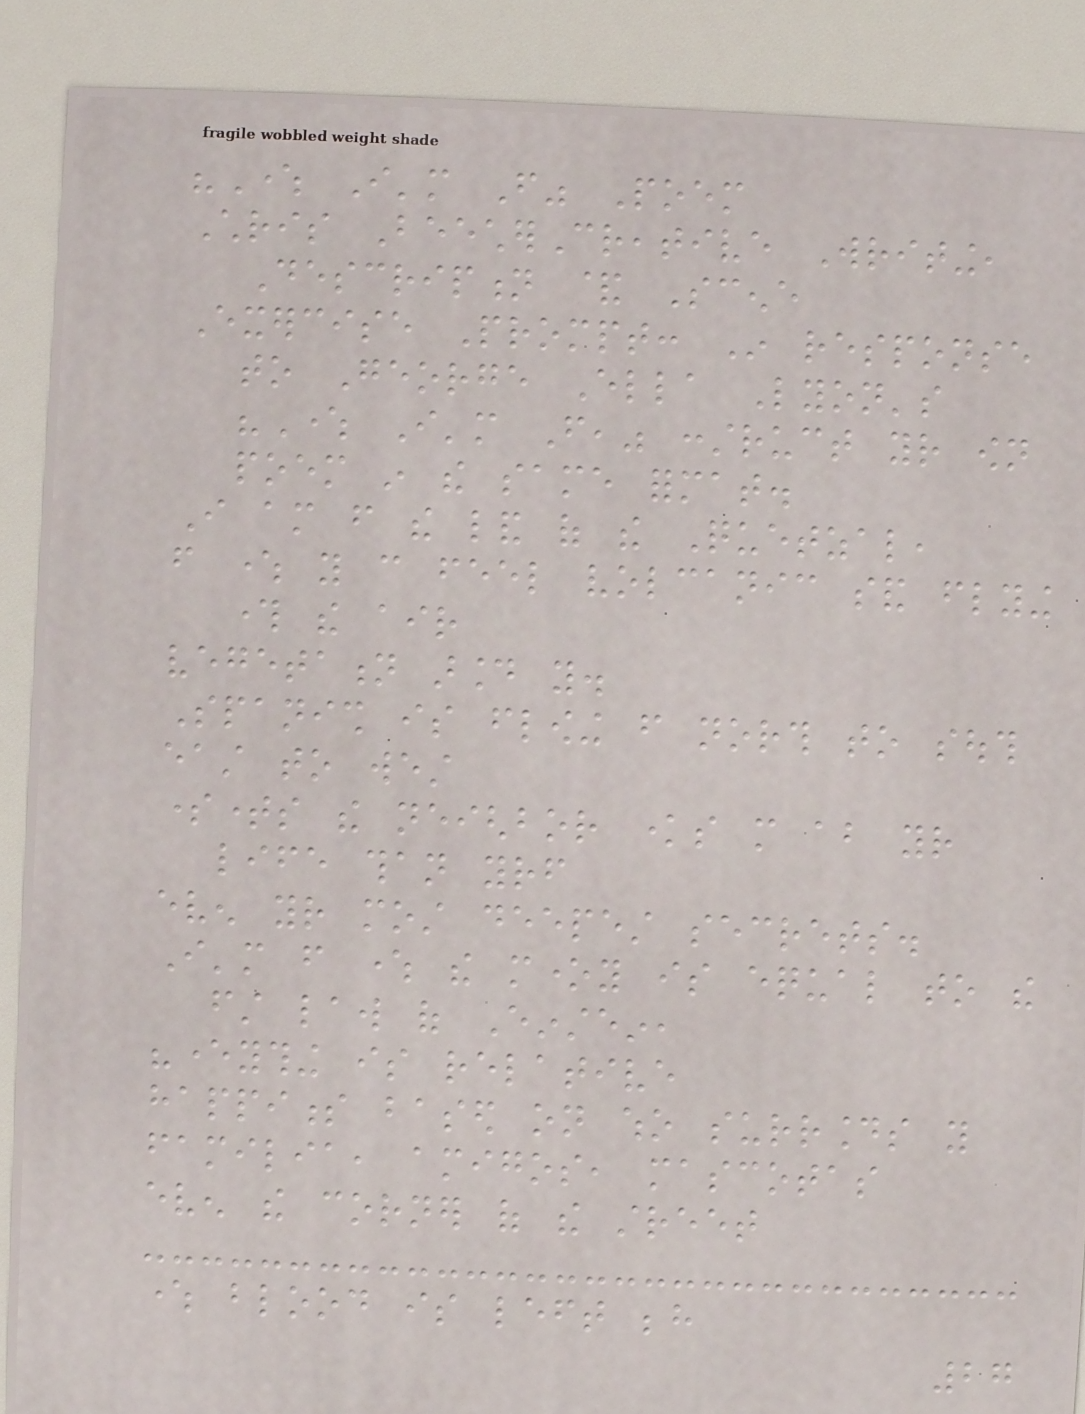"Where I'm From" Poem
Chris BeecherCreative Writing,
Description & Scene
Exercise Prompt: In response
to George Ella Lyon's
"Where I'm From," construct your own
poem in the same format.
I am from the land of the Quetzal,
from where you can feel volcanic sand flying
through the air
vegetation around you.
Spanish is flowing from north to south
east to west
sometimes the neighbor knows more about your
life than yourself
even your most deepest secrets.
I'm from where the money is equal to the
first law of Einstein,
"everything is relative
happiness based on who surrounds you
familia, amigos, mascotas
even the corner of the street
where blood is left behind
27
